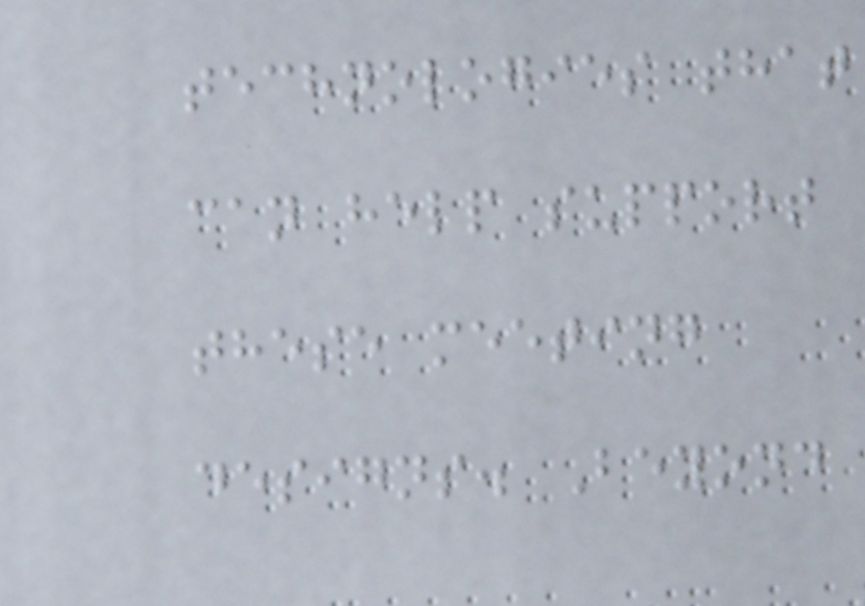technologies that
can help support
these meeting
designs. Beyond
